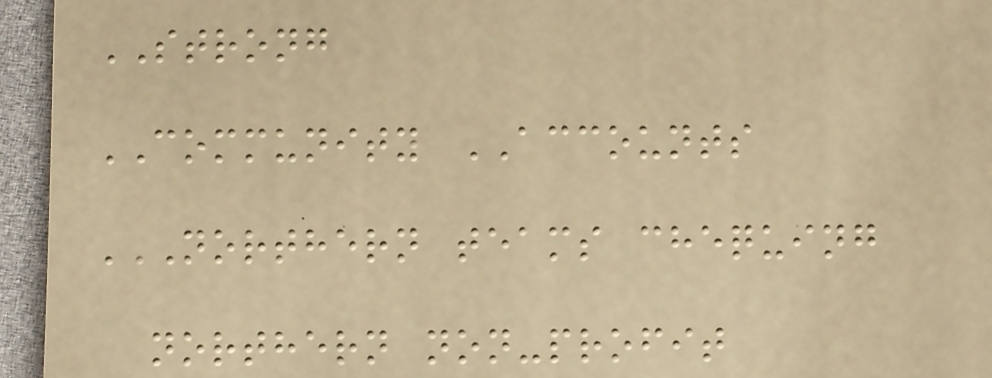STRONG
COMMUNITY ACCOUNTS
NORTHERN TEAMS CHEQUING
NORTHERN NON-PROFIT
